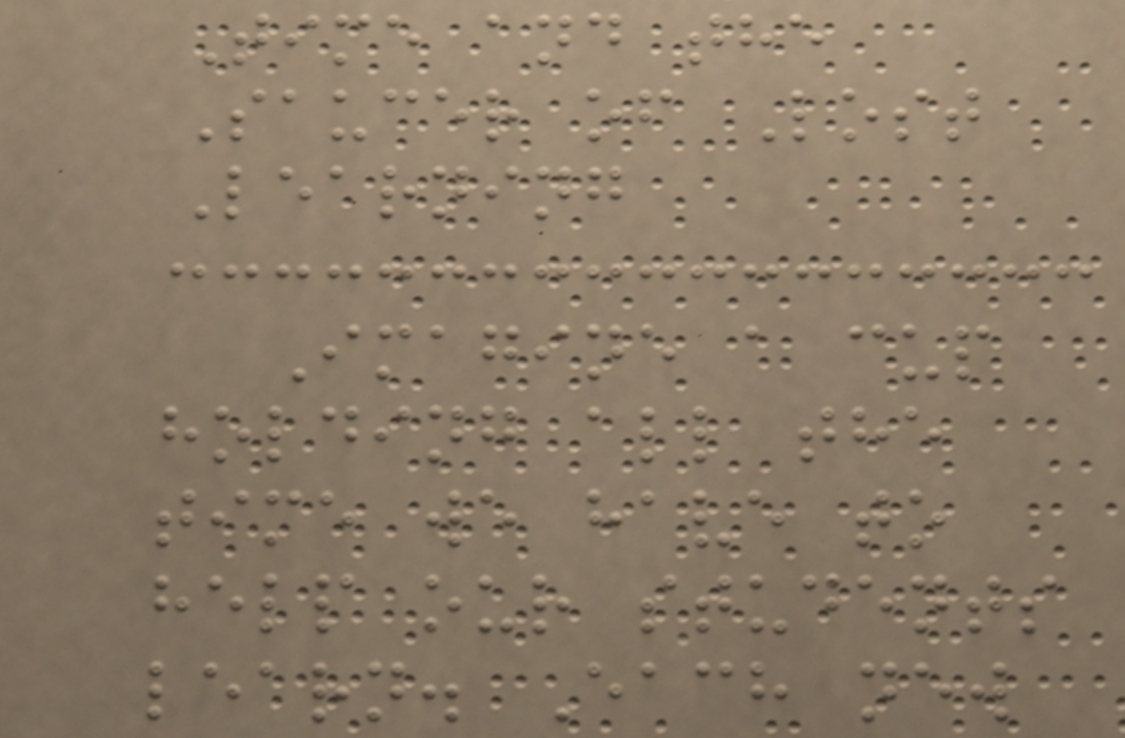Time and the
Saucer of Lost
Learning
Imagine a cup
holding all the
time we have to
help our students
learn. Each new
